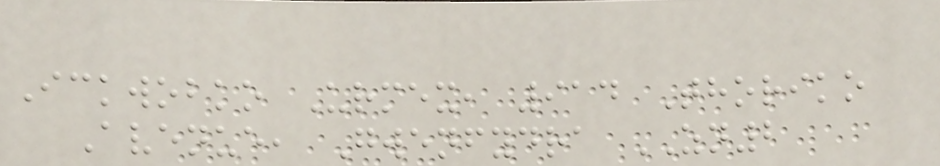Ickwobko Urmex, 914 Thoriko
Avenue, Gwenfydra ZN2
